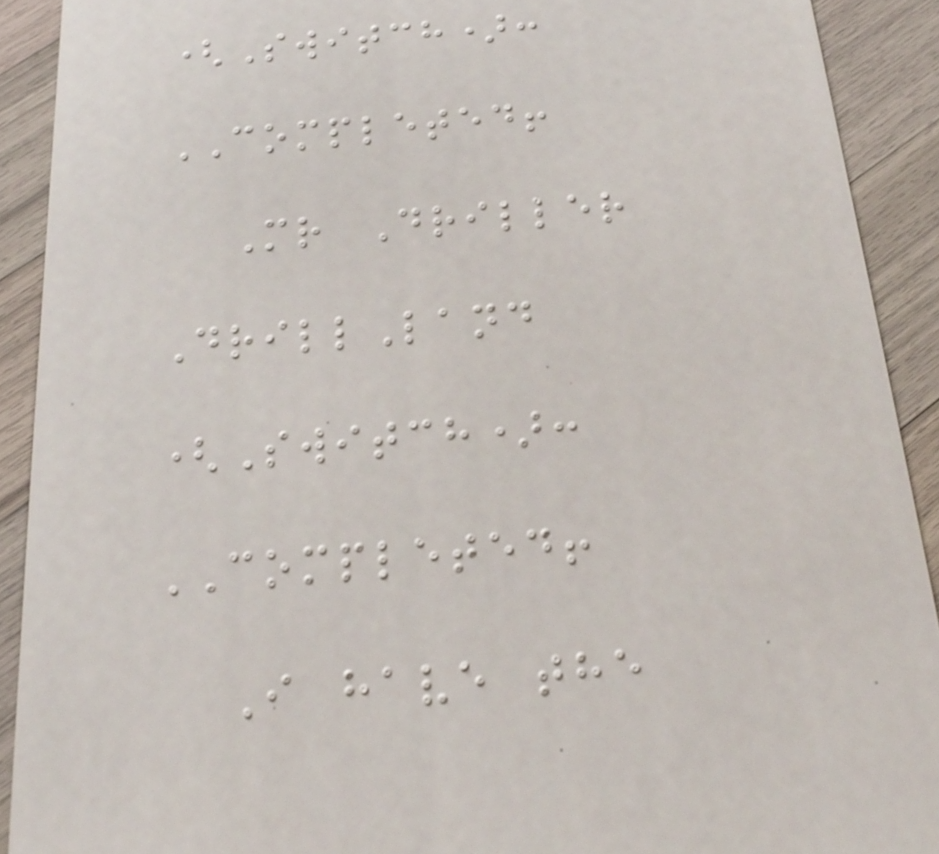(Switch):
COMPLETED!
Mr Driller
DrillLand
(Switch):
COMPLETED!
I have the
